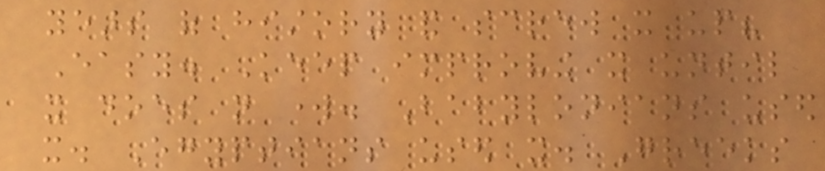years of history and screw it up?
Easy. Keep improving it until
it does not work. Babylonians used
it. Egyptians used it. Greeks
